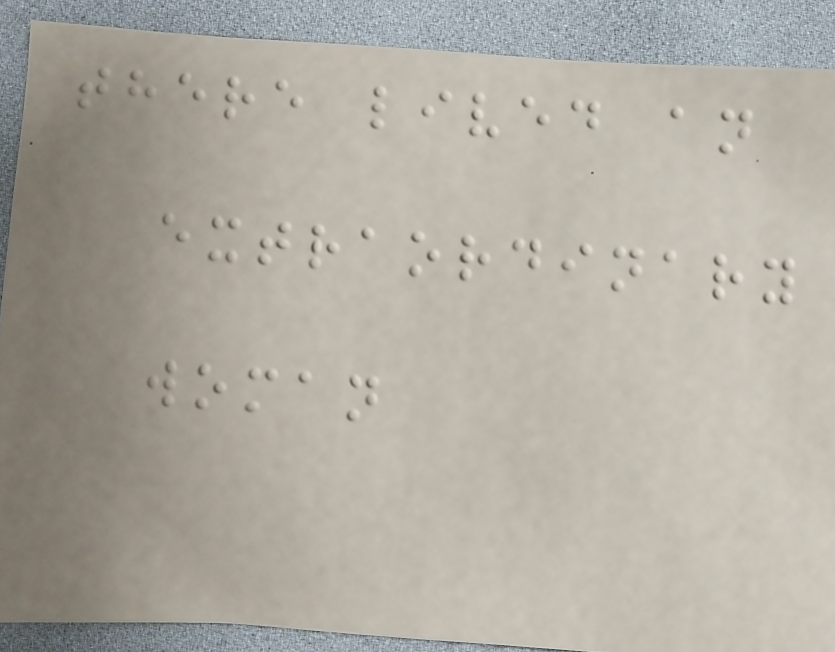there lived an
extraordinary
woman
